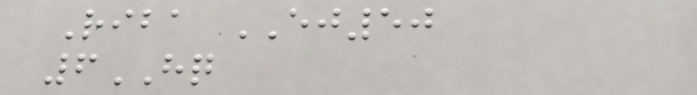Riba EJ50
6HQ
